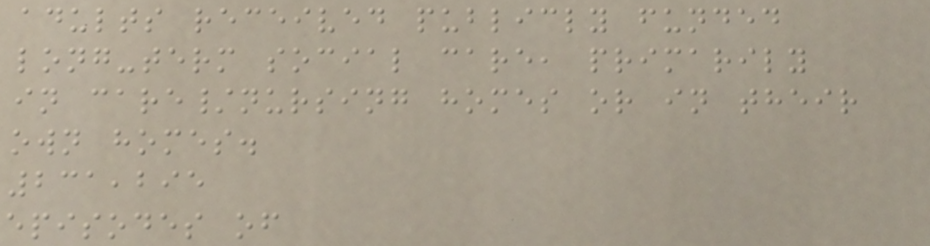adults received publicly funded
long-term social care, primarily
in care/nursing homes or in their
own homes.
231,295
episodes of
